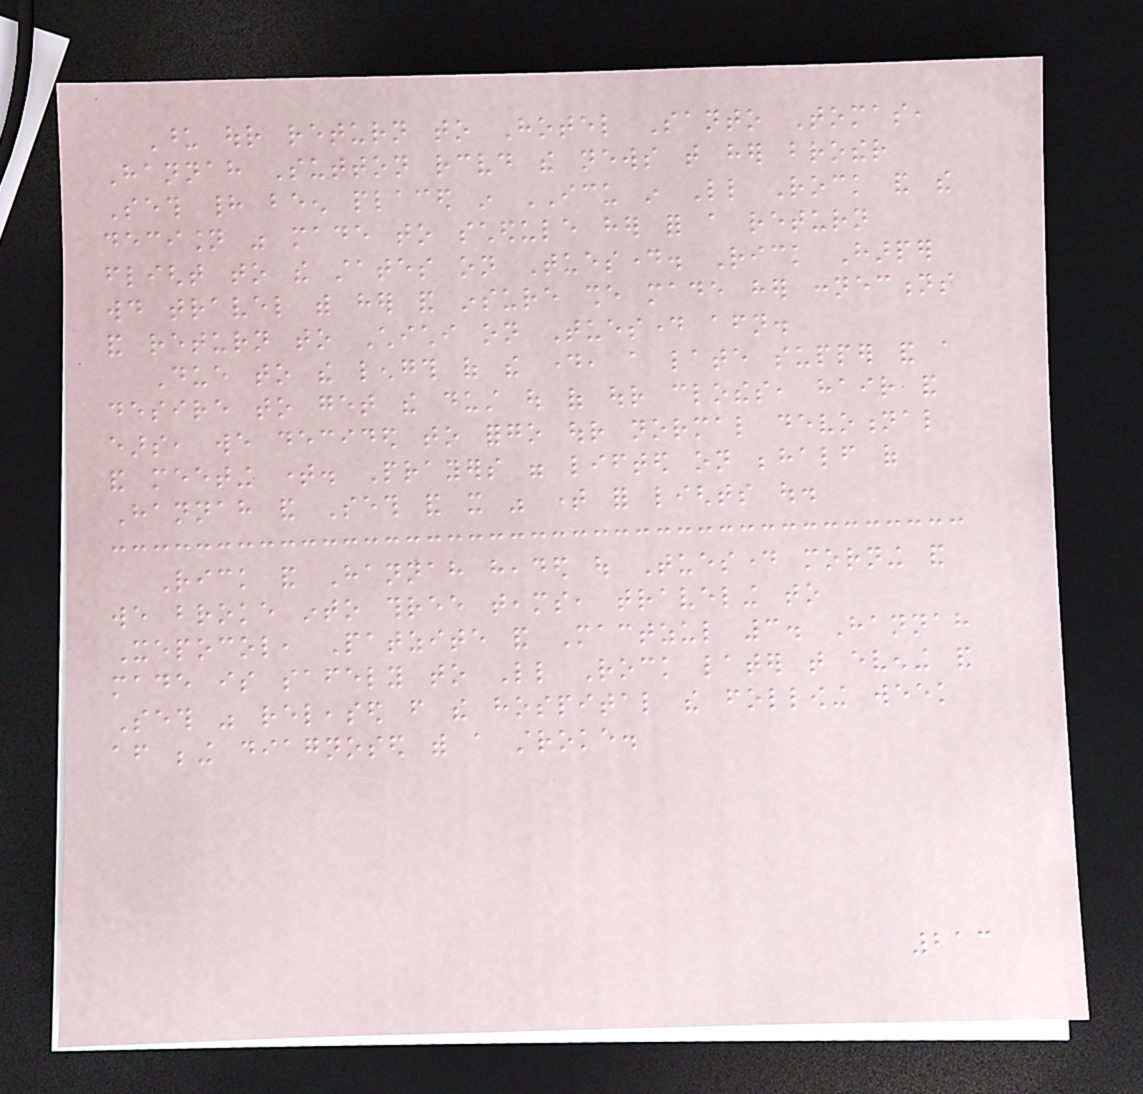Upon our return to Hotel Santo Tomas,
Hannah Sutton received the news that her brother
Seth had been placed in ICU in Little Rock and the
decision was made to schedule her for a return
flight to the states on Tuesday. Rick Harper
would travel with her and insure she made her connections
and return to Chichi on Tuesday afternoon.
Due to the length of the day, a late supper and a
desire to get the dust out of our clothes, hair and
ears, we decided to forgo our normal devotional
and meeting time. Prayers were lifted on behalf of
Hannah and Seth and it was time for lights out.
Rick and Hannah headed out Tuesday morning and
we broke into three teams, traveling to
Xepocol, Patzite and Mactzul 3. Hannah
made is safely to Little Rock later that evening and
Seth was released from the hospital the following week
after being diagnosed with a stroke.
213
